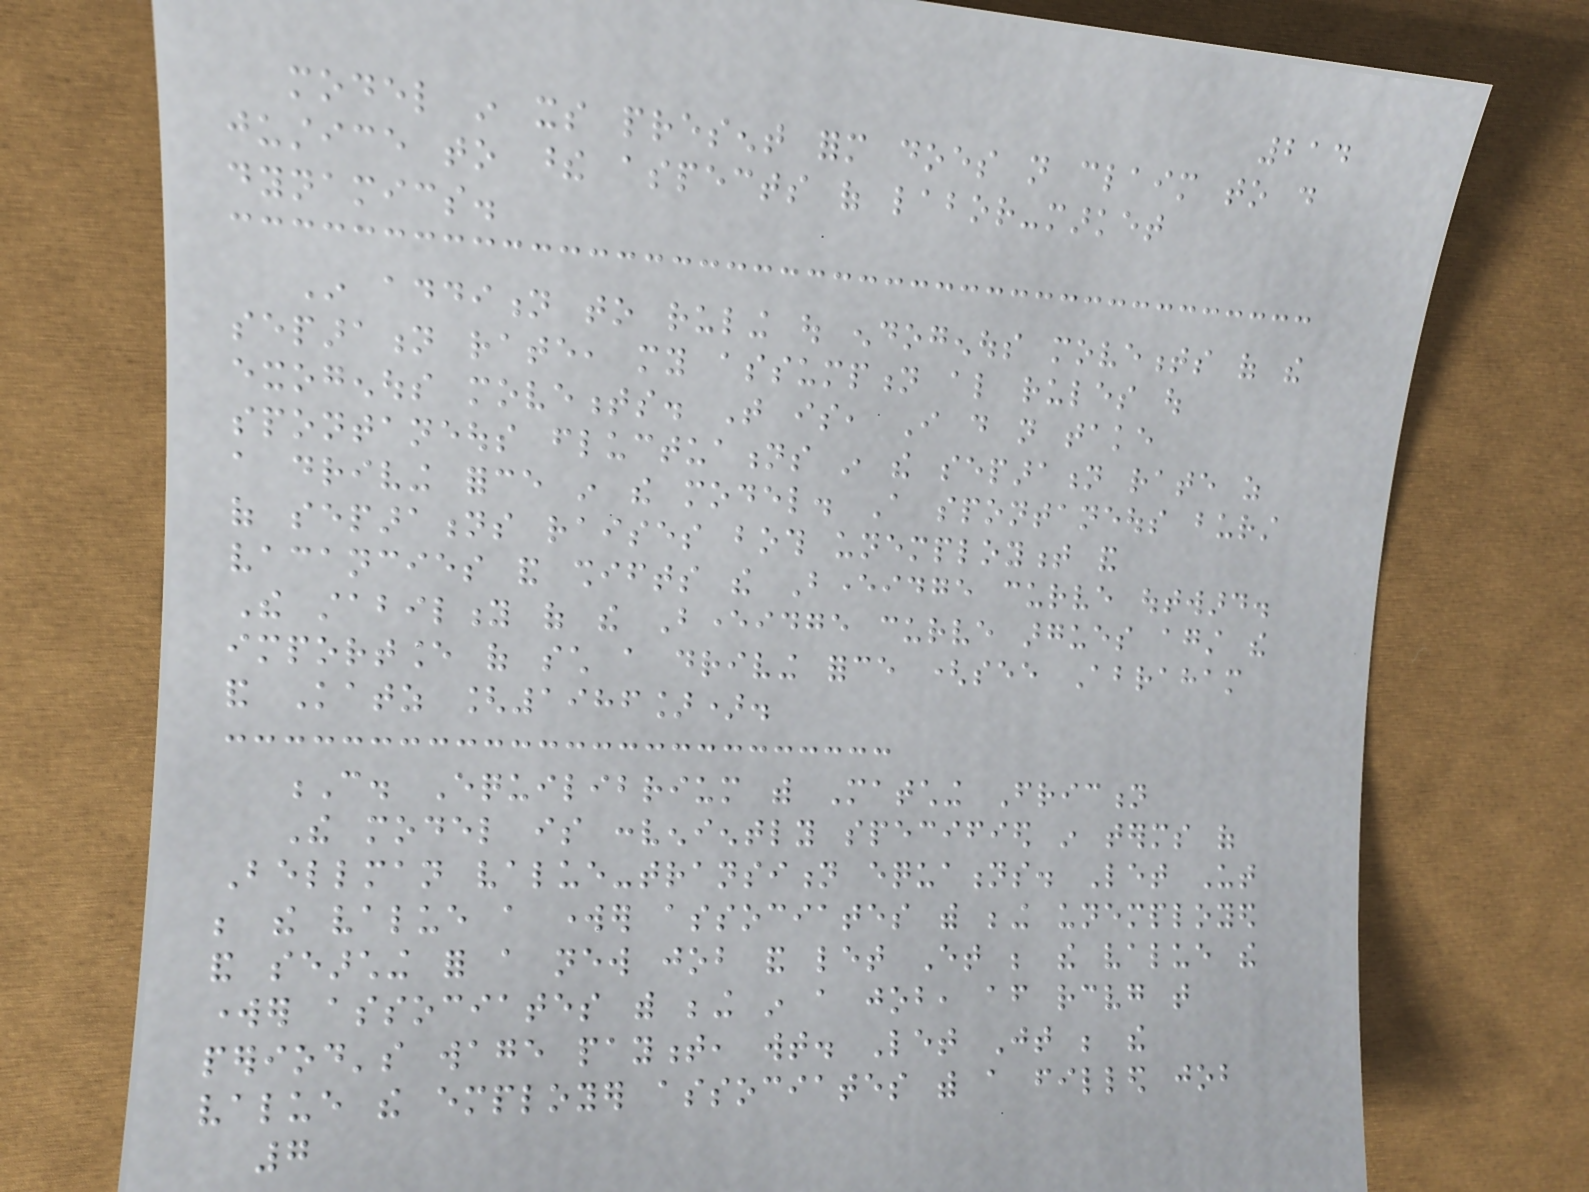214
model in its present form does not claim to do
justice to these aspects of labor-market
dynamics.
In addition to ruling out endogenous movements of the
separation rate, my assumption also rules out
exogenous movements. That is, I do not take
spontaneous fluctuations in the separation rate as
a driving force in the model. A spontaneous burst
of separations raises both unemployment and
vacancies and shifts the Beveridge curve outward.
The stability of the Beveridge curve argues against the
importance of such a driving force (see Abraham
and Katz [1986]).
C. Equilibrium with Matching Friction
The model is conveniently specified in terms of
Bellman value-transition equations. Let Ut
be the value a worker associates with being unemployed
and searching for a new job and let Et be the value the
worker associates with being in a job, after receiving that
period's wage payment, wt. Let Jt be the
value the employer associates with a filled job
7
